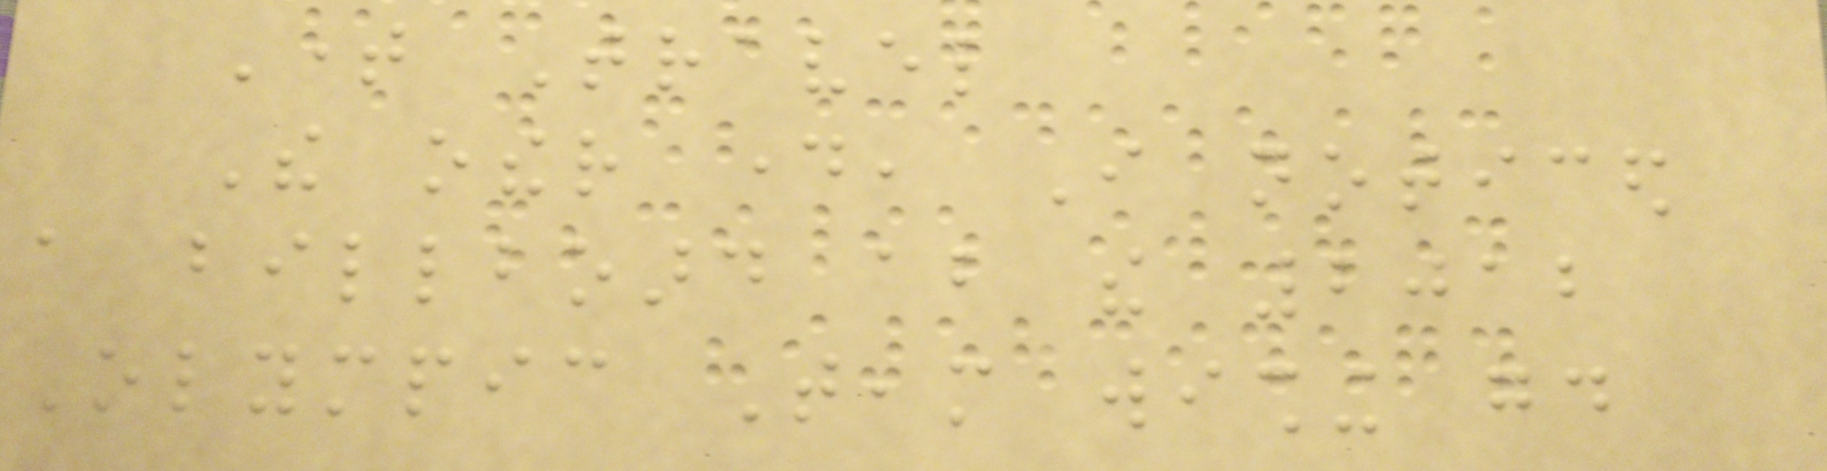Time Travel
The other day, I noticed
a billboard about the 2012
Olympic Team wishing good
